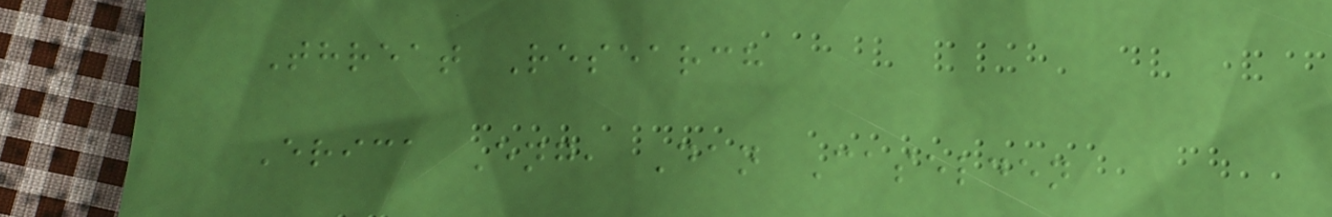Threat Research
Erica Eng, Dan Caselden
